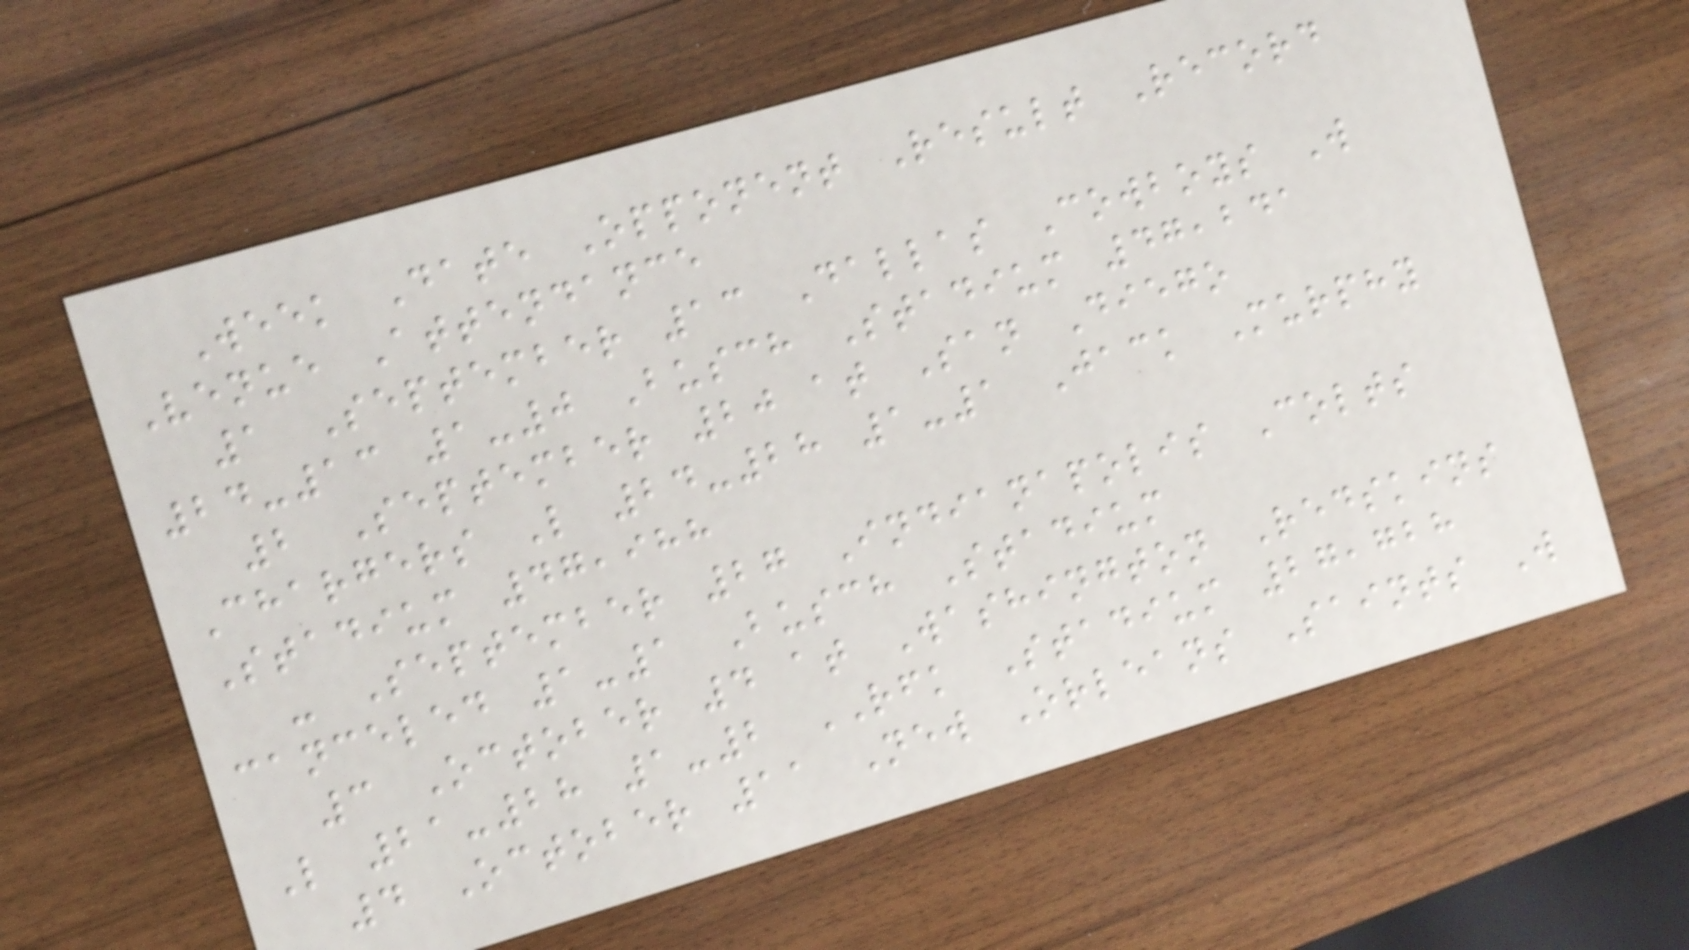Week Date Opponent Result Record
Venue Attendance
1 September 13 Dallas Cowboys W
24-13 1-0 Busch Stadium 47,241
2 September 20 at San Diego
Chargers L 24-28 1-1 Jack Murphy
Stadium 47,988
- September 27 Indianapolis Colts
canceled 1-1 Busch Stadium
3 October 4 at Washington Redskins
L 21-28 1-2 RFK Stadium 27,728
4 October 11 New Orleans Saints W
